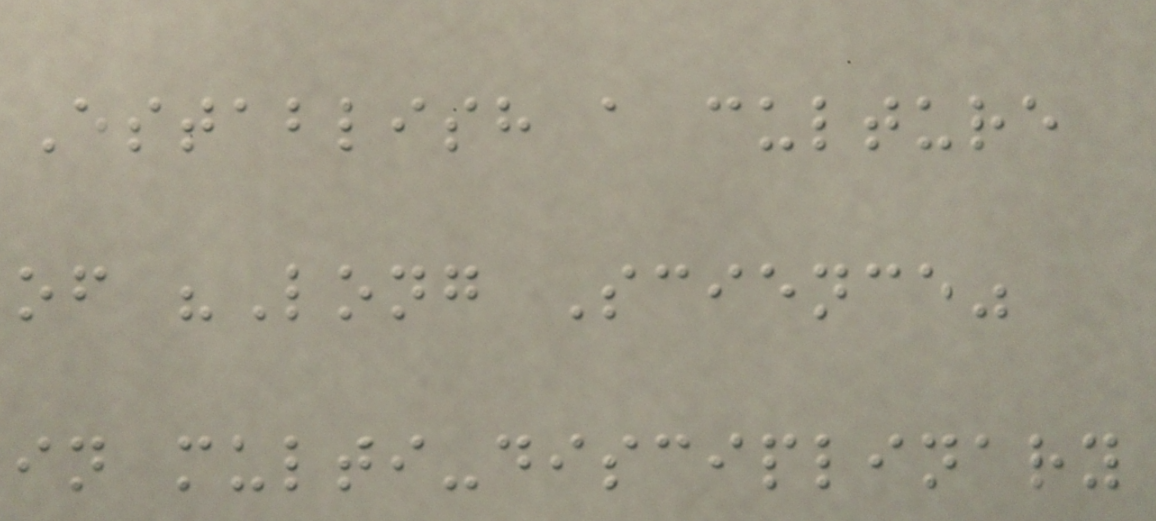Establish a culture
of "Long Science"
in multi-disciplinary
